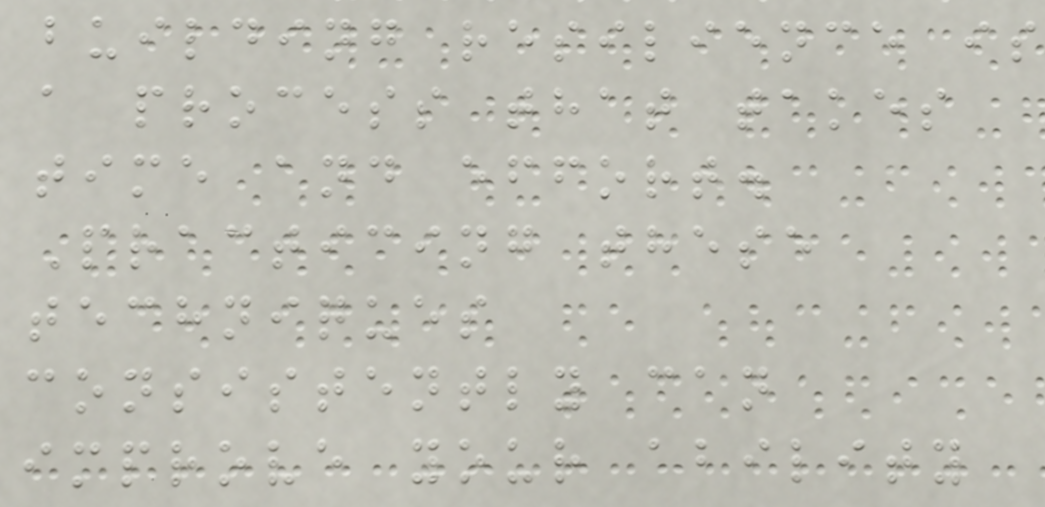building resilience is
a process that takes
time and effort.
Practicing these
techniques
consistently can
improve your ability
